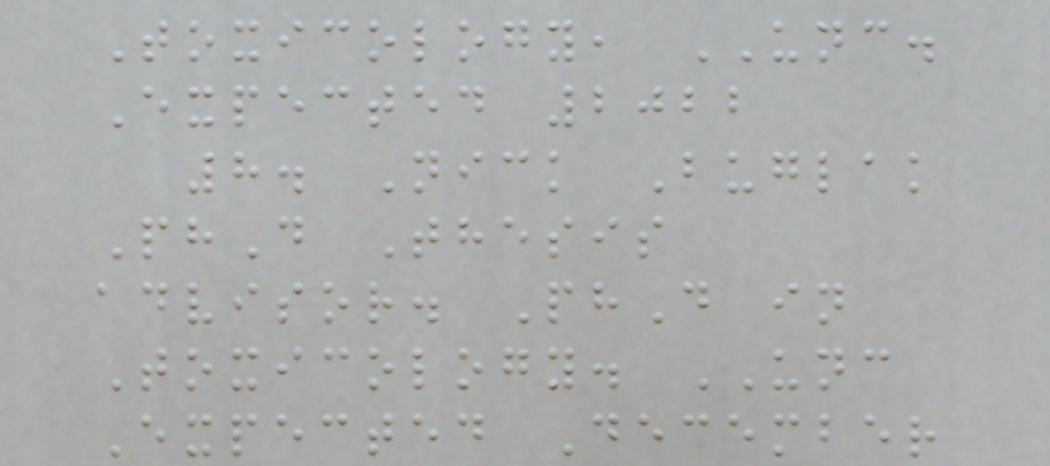Toxicology, UNC.
Expected 2022
8. Nick Buglak
PhD Thesis
advisor. PhD in
Toxicology. UNC
Expected December
